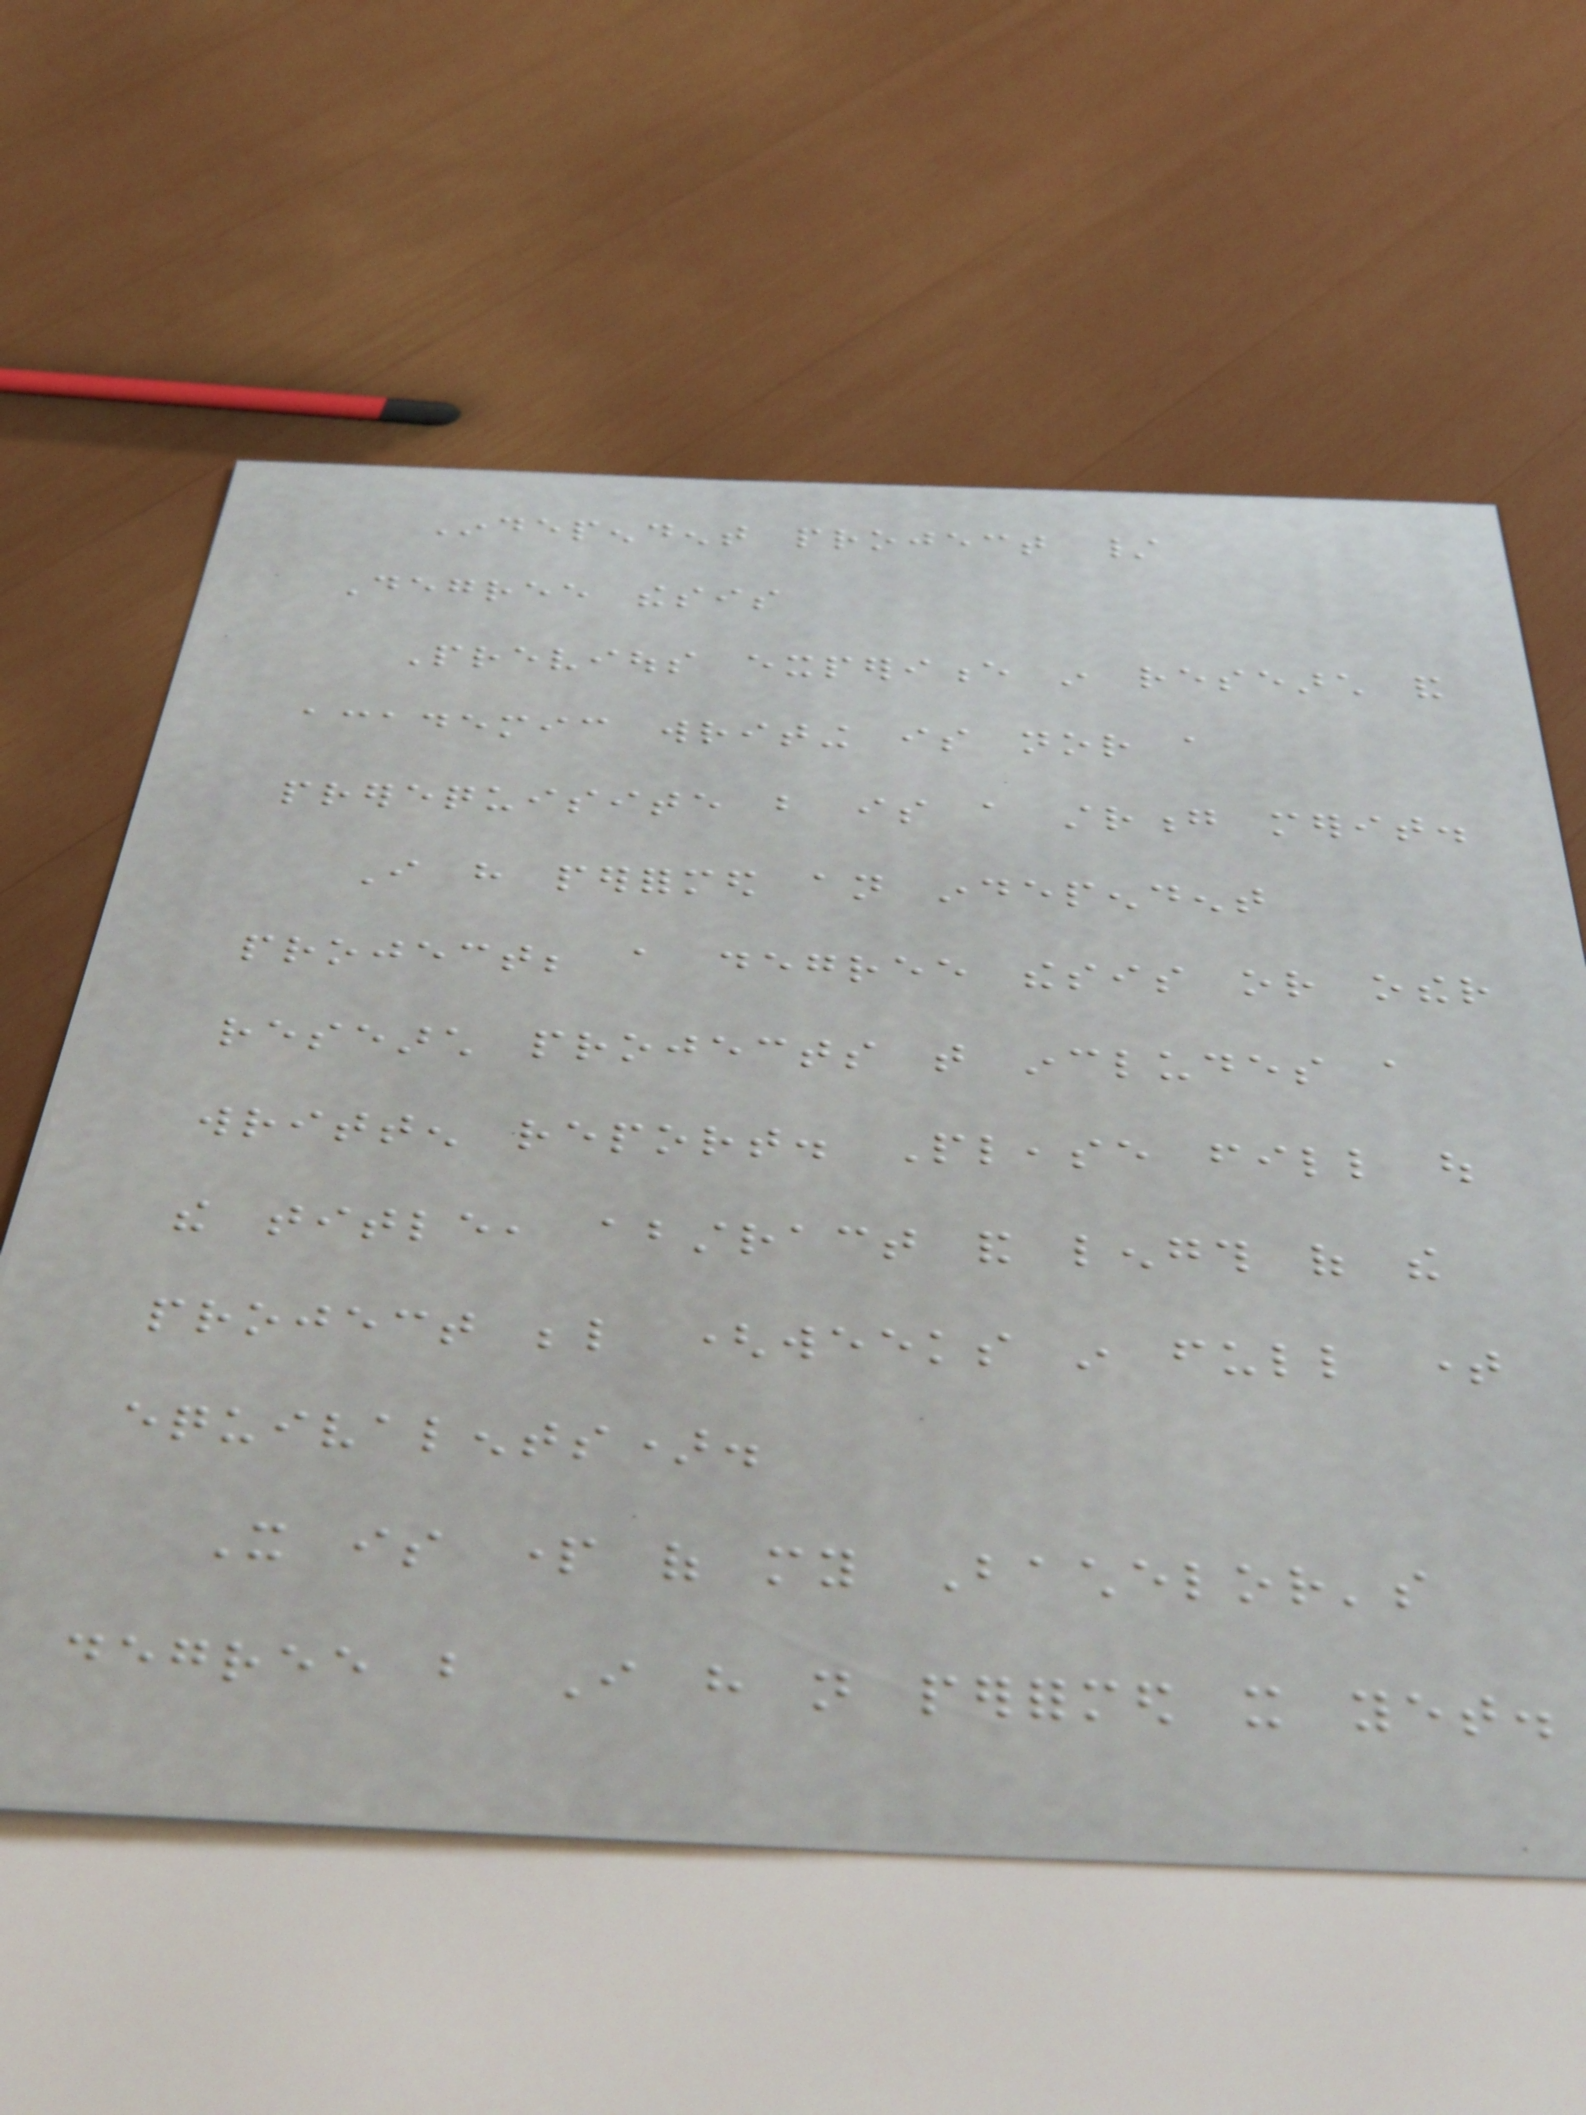Independent project /
Degree thesis
Previous experience in research and
academic writing is nor a
prerequisite but is a strong merit.
I have performed an independent
project; a degree thesis or other
research projects that includes a
written report. Please fill out
the title, abstract and length of the
project below (weeks in full time
equivalents).
It is part of my Bachelor's
degree but I have not performed it yet.
